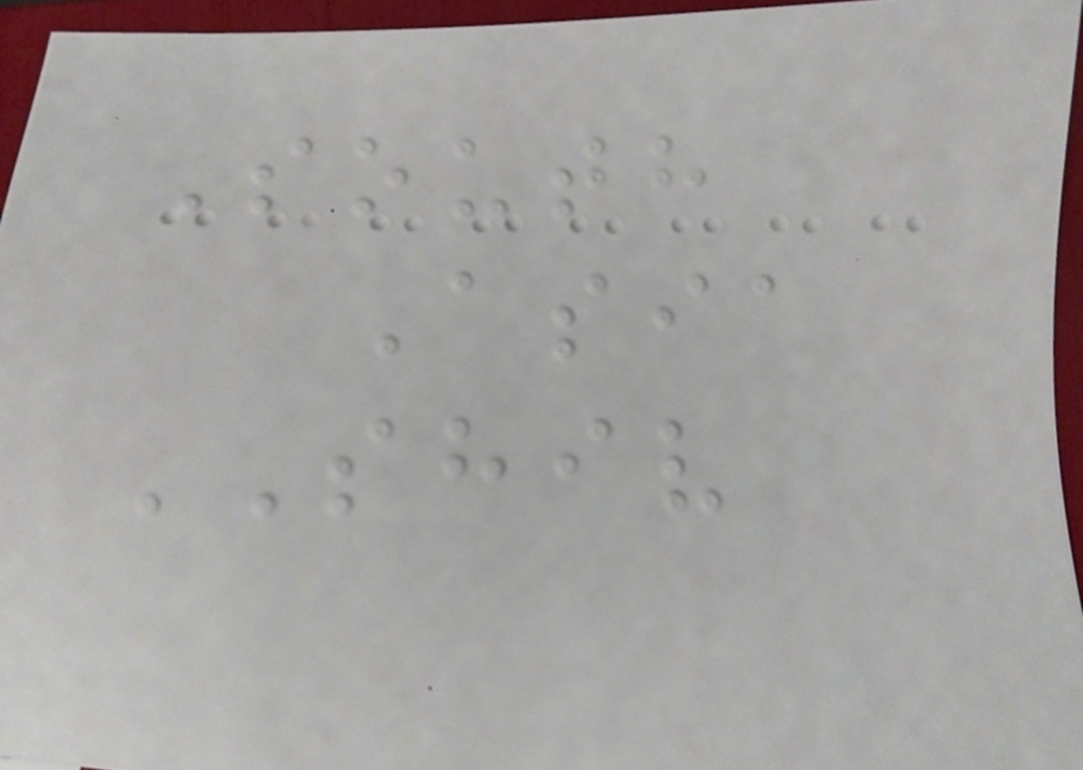South
Asia
SHIV
